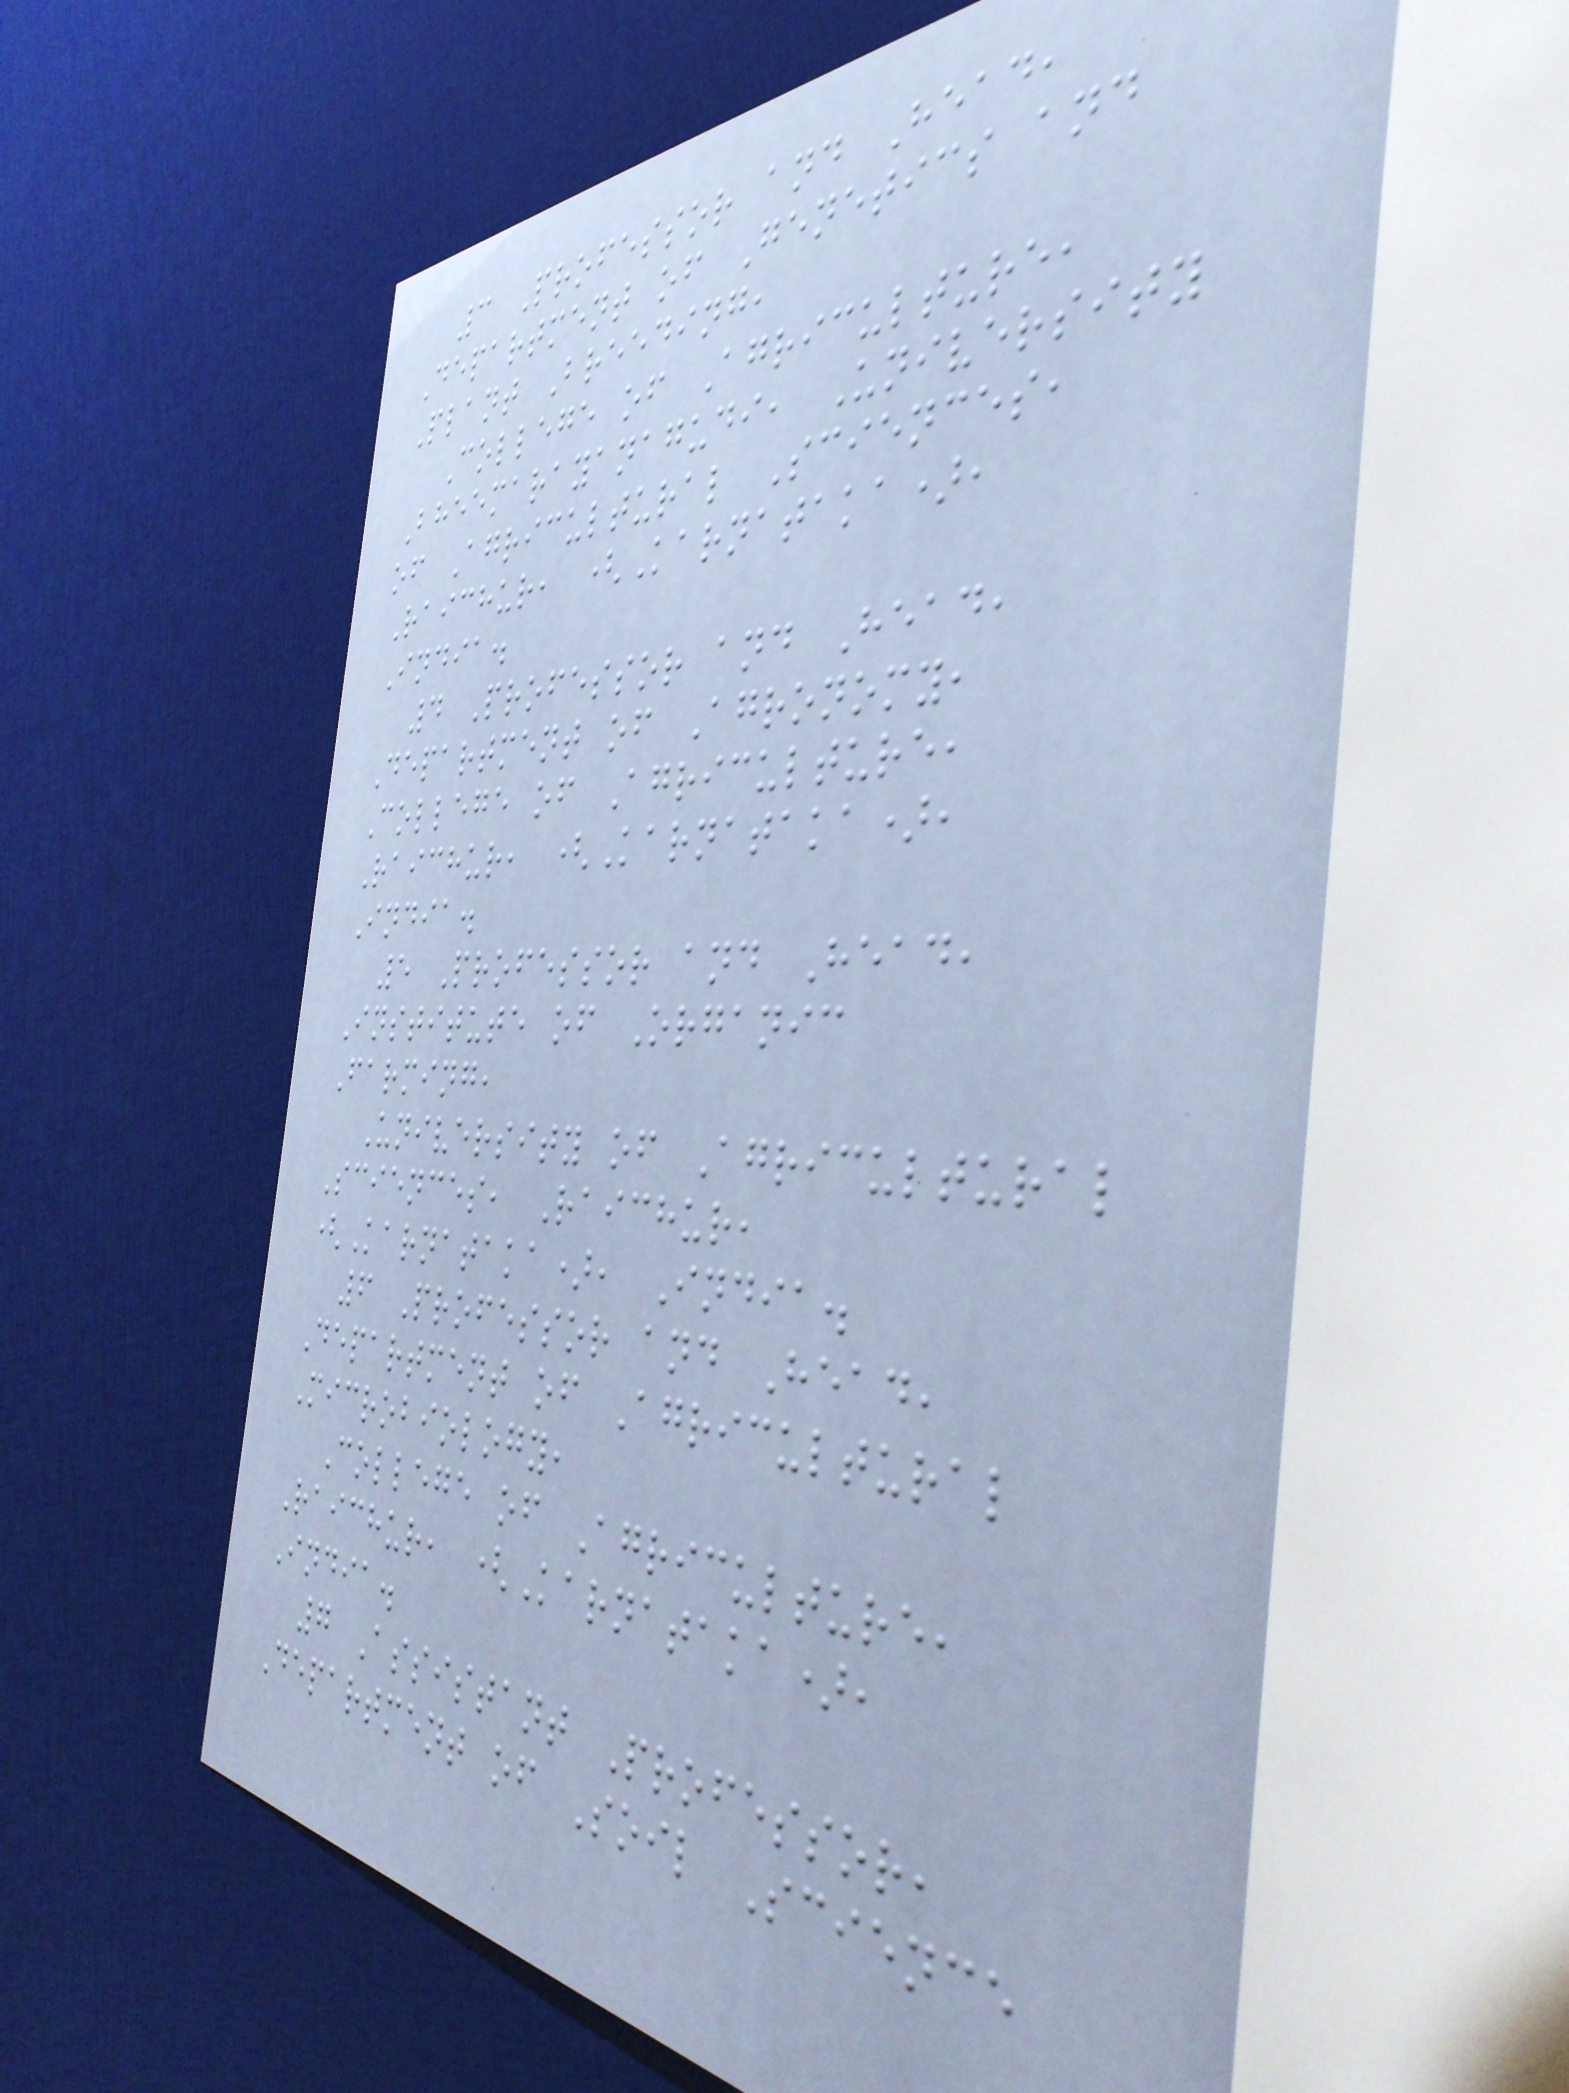3 Professor and Head,
Department of Genetics and
Plant Breeding,
College of Agriculture,
Bheemarayanagudi, University
of Agricultural Sciences,
Raichur, (Karnataka),
India.
4 Professor and Head,
Department of Agronomy,
College of Agriculture,
Raichur, (Karnataka),
India.
5 Professor and Head,
Institute of Organic
Farming,
University of Agricultural
Sciences, Raichur,
(Karnataka), India.
6 Professor and Head,
Department of Agricultural
Microbiology,
College of Agriculture,
Raichur, (Karnataka),
India.
7 Assistant Professor,
Department of Soil Science
